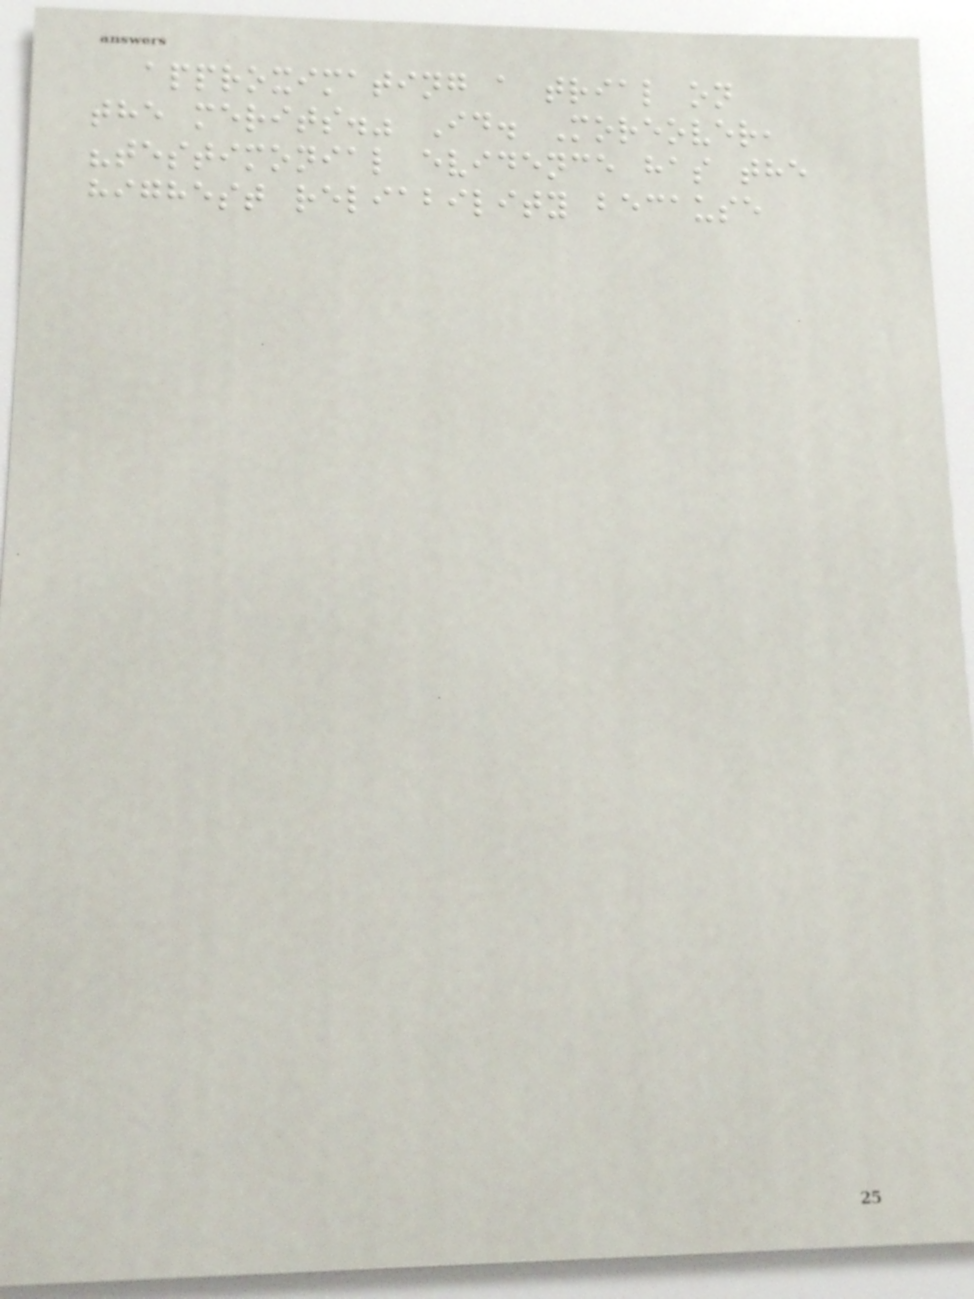approximating a trial on
the merits." Id. Moreover,
"testimonial evidence has the
highest reliability because
